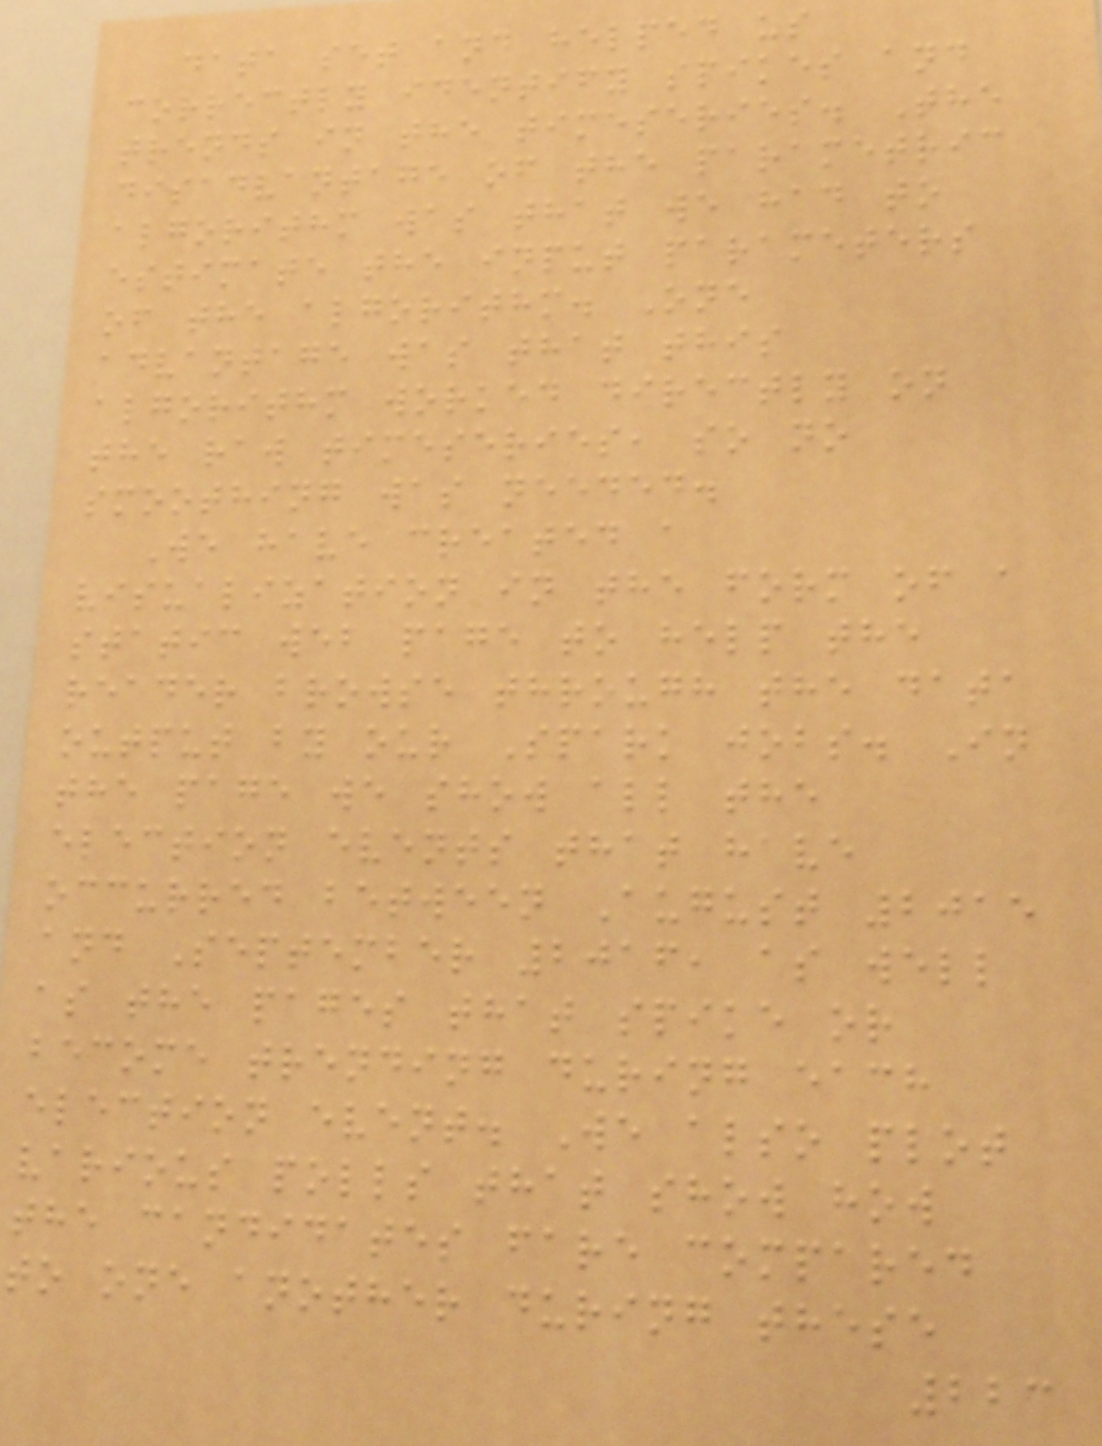data set and helped us
correctly identify spikes and
trends in the timeseries. The
disadvantage of the parametric
algorithm was that we had to
estimate the input parameters
of the algorithm. One
advantage was that this
algorithm worked directly on
the raw timeseries, so no
smoothing was needed.
We have created a
visualization in the form of a
static web page to help the
reader browse through the data
output by our Spark jobs. In
the page we show all the
election events that have
occurred between August 2015
and September 2016, as well
as the pages that spike or
become trending during each
election event. We also plot
various polls that show how
the candidates fare compared
to one another during these
223
